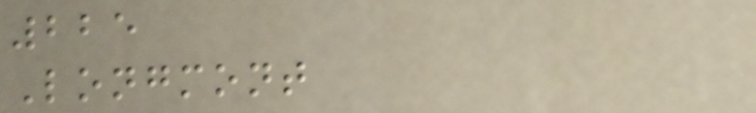225
Longmont
